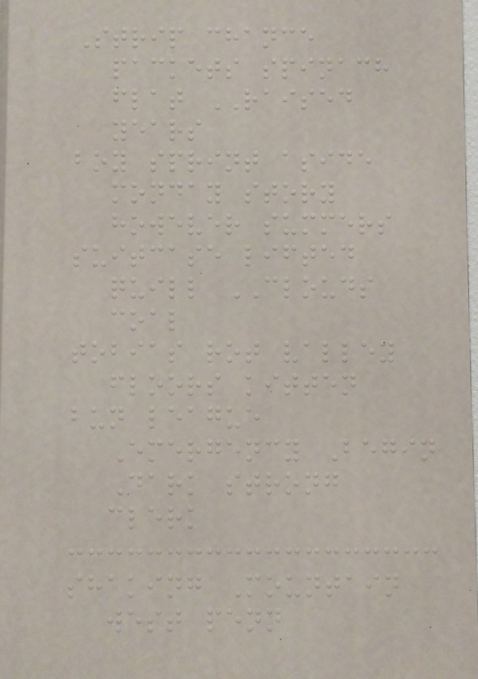Strip chance
packets spinach
flat RAISED
years
boy sprint aside
monday story
however summers
suitcase lifted
quill CLOUDS
coal
tobias rot valley
floors kitten
bun league
Emergency Begin
Dark strong
clerk
shaking Mountain
west penn
